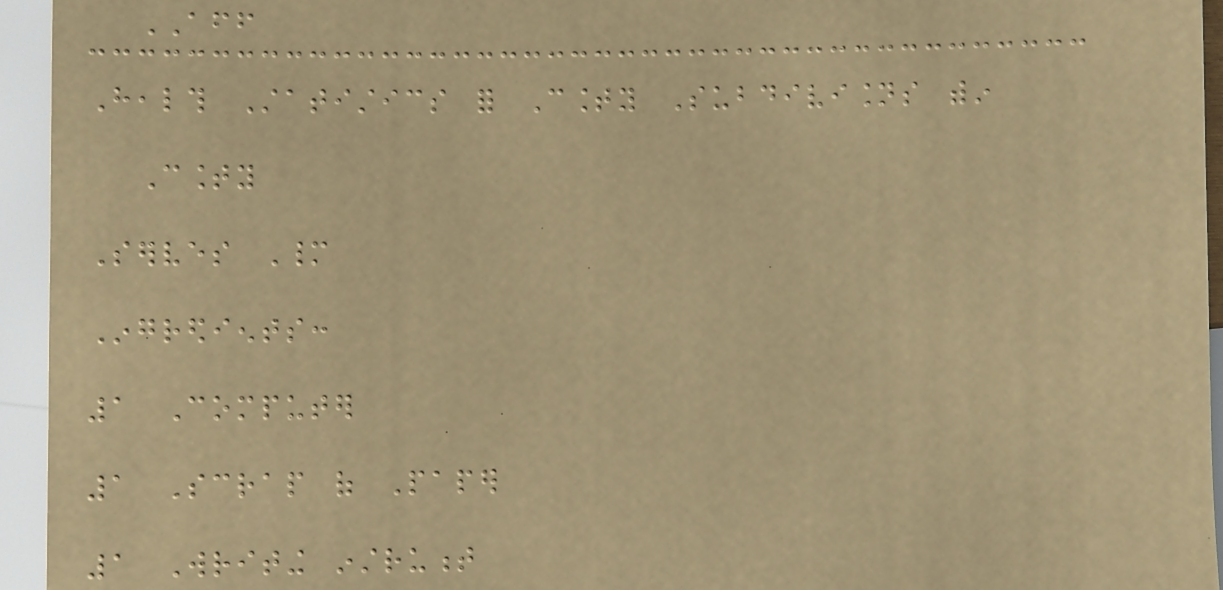AFF
Health Statistics for County Subdivisions within
County
Serves Many
Ingredients:
1 Computer
1 Scrap of Paper
1 Writing instrument
